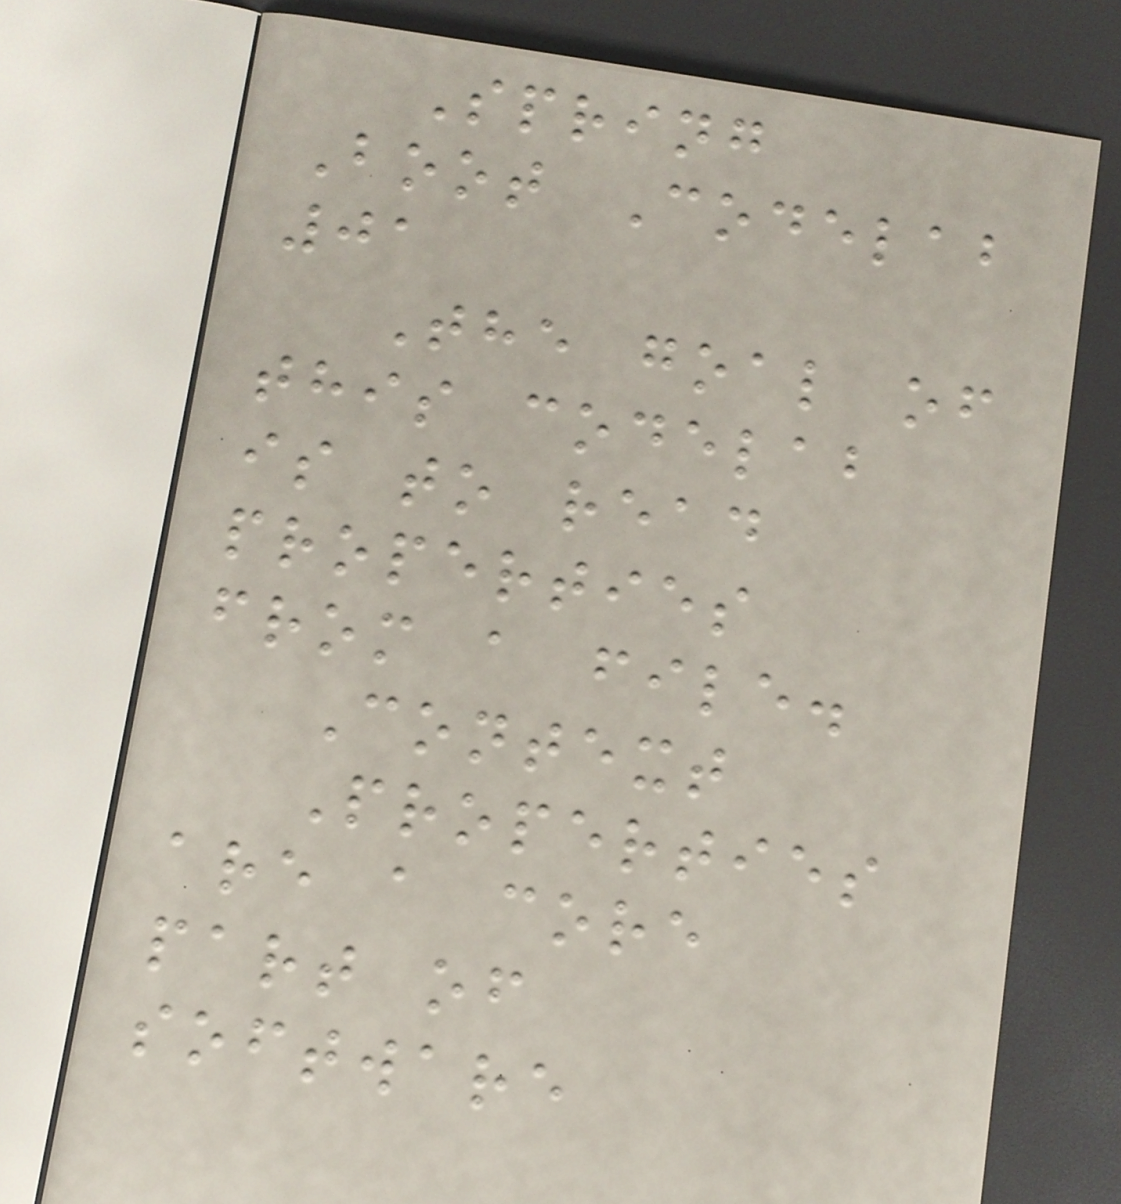Spring
Boot Codelab
01
The goal of
this codelab
is to read
properties
from a file.
Context
Properties
are a core
part of
software
